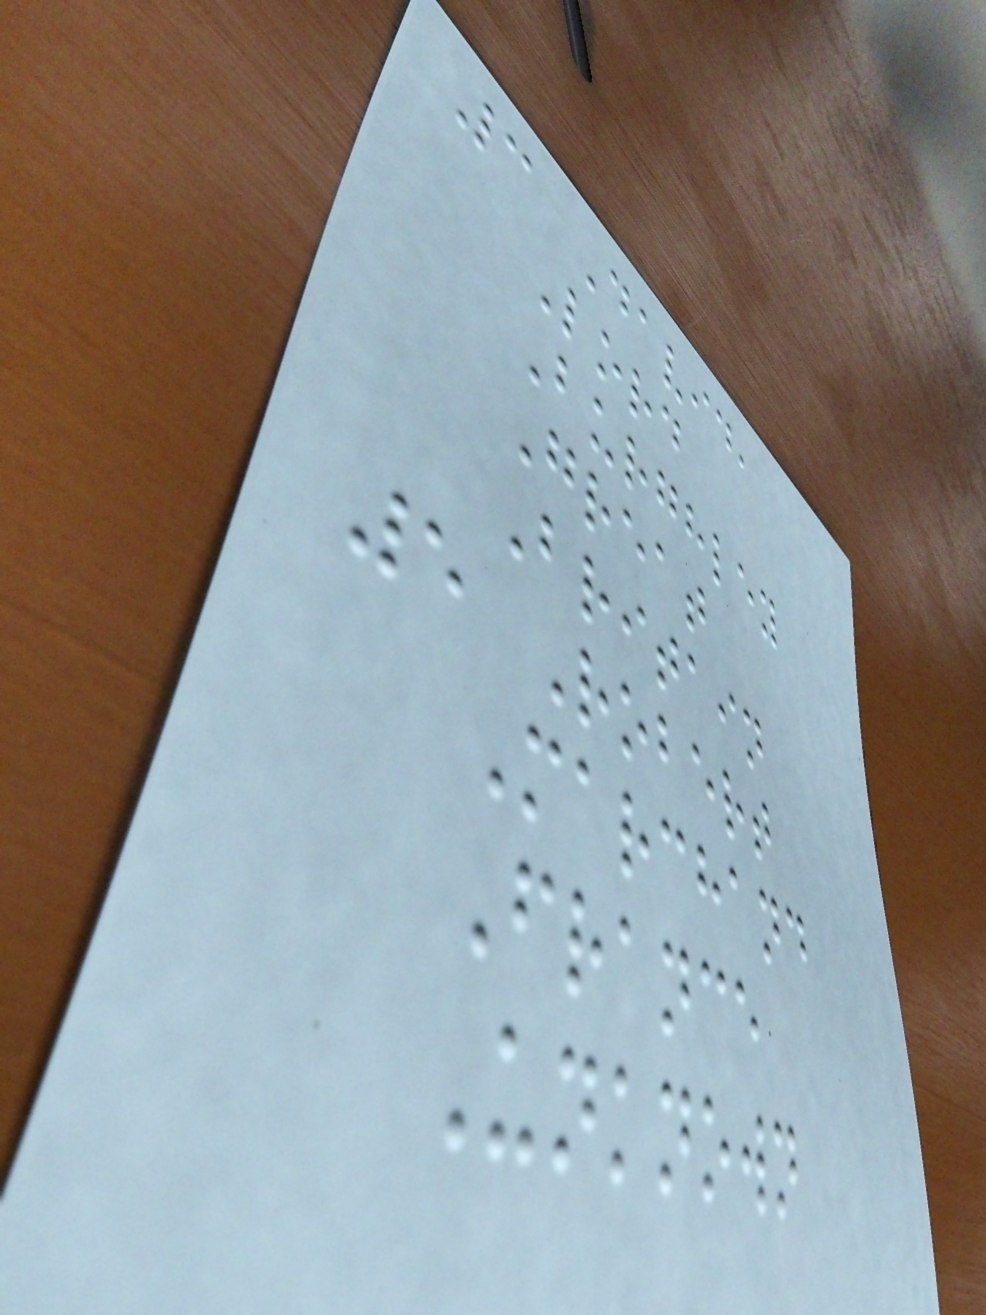3 David,
Lord
Burghley
Great
Britain
5 Robert
Marchand
France
Unknown
